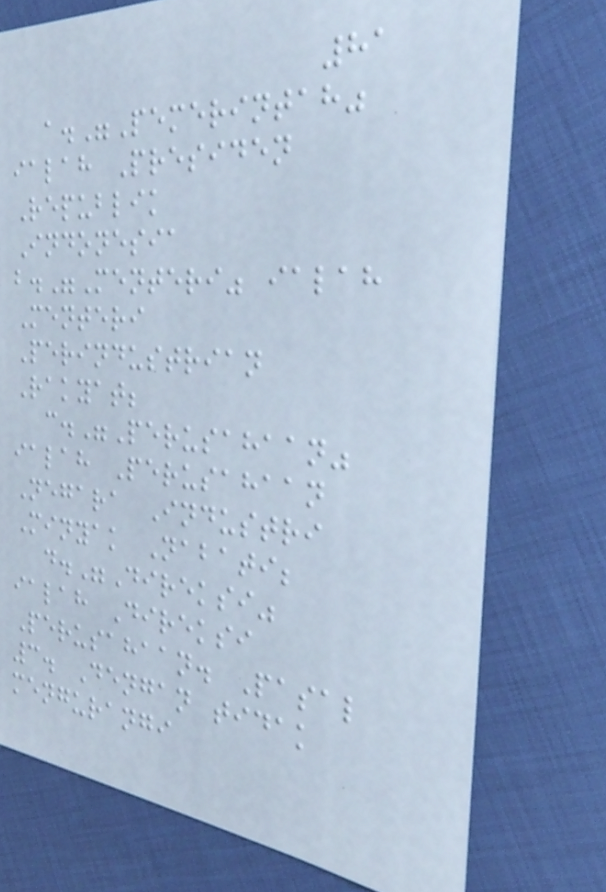81
a."Pemerintah"
ialah Presiden
Republik
Indonesia
b."Menteri" ialah
Menteri
Perindustrian
Rakyat;
c."Perusahaan"
ialah Perusahaan
Negara Industri
Minyak Nabati;
d."Direksi"
ialah Direksi
Perusahaan. Pasal
3. Dengan tidak
mengurangi
